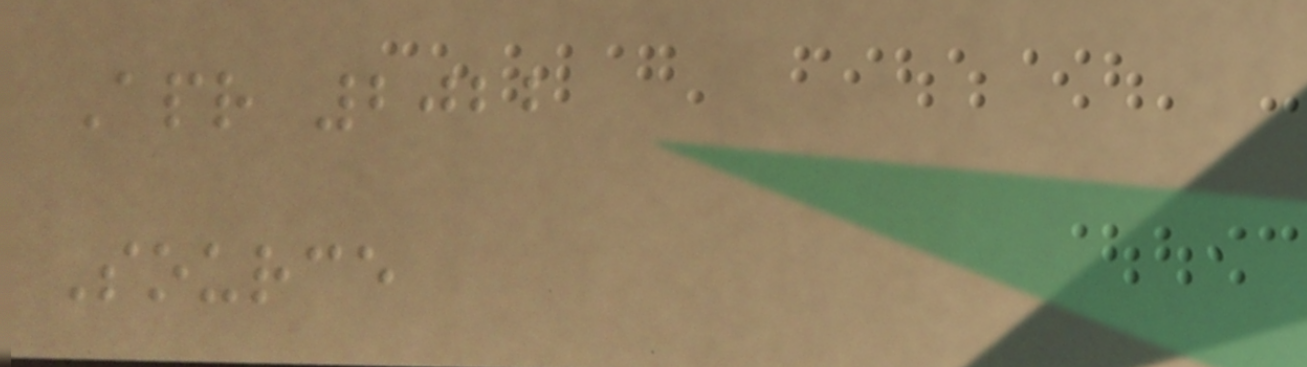Apr 2022
Source
